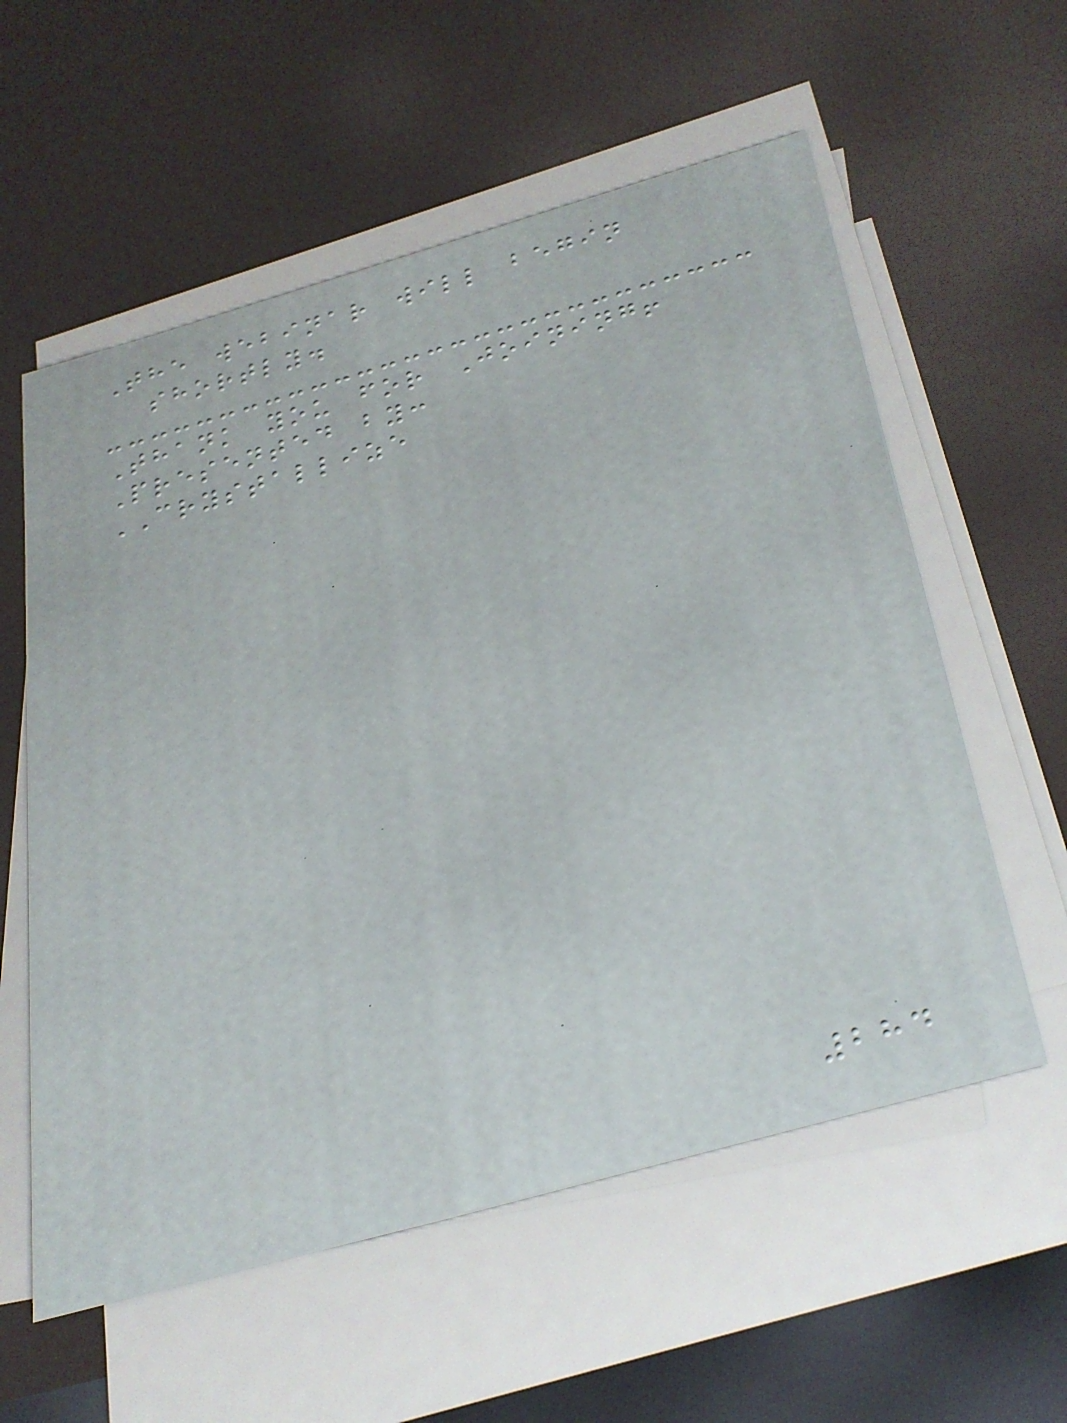The webinar will begin
shortly.
Thank you for Joining!
Presented by:
CRYSTALLIZE
284
